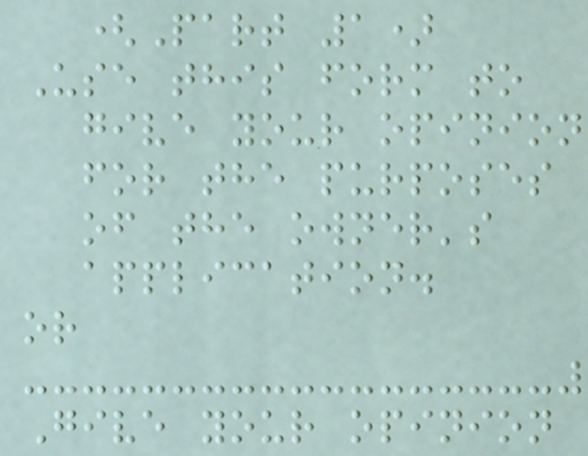(Part 1)
Use this form to
give your opinion
for the purposes
of the owner's
application.
or
Give your opinion
